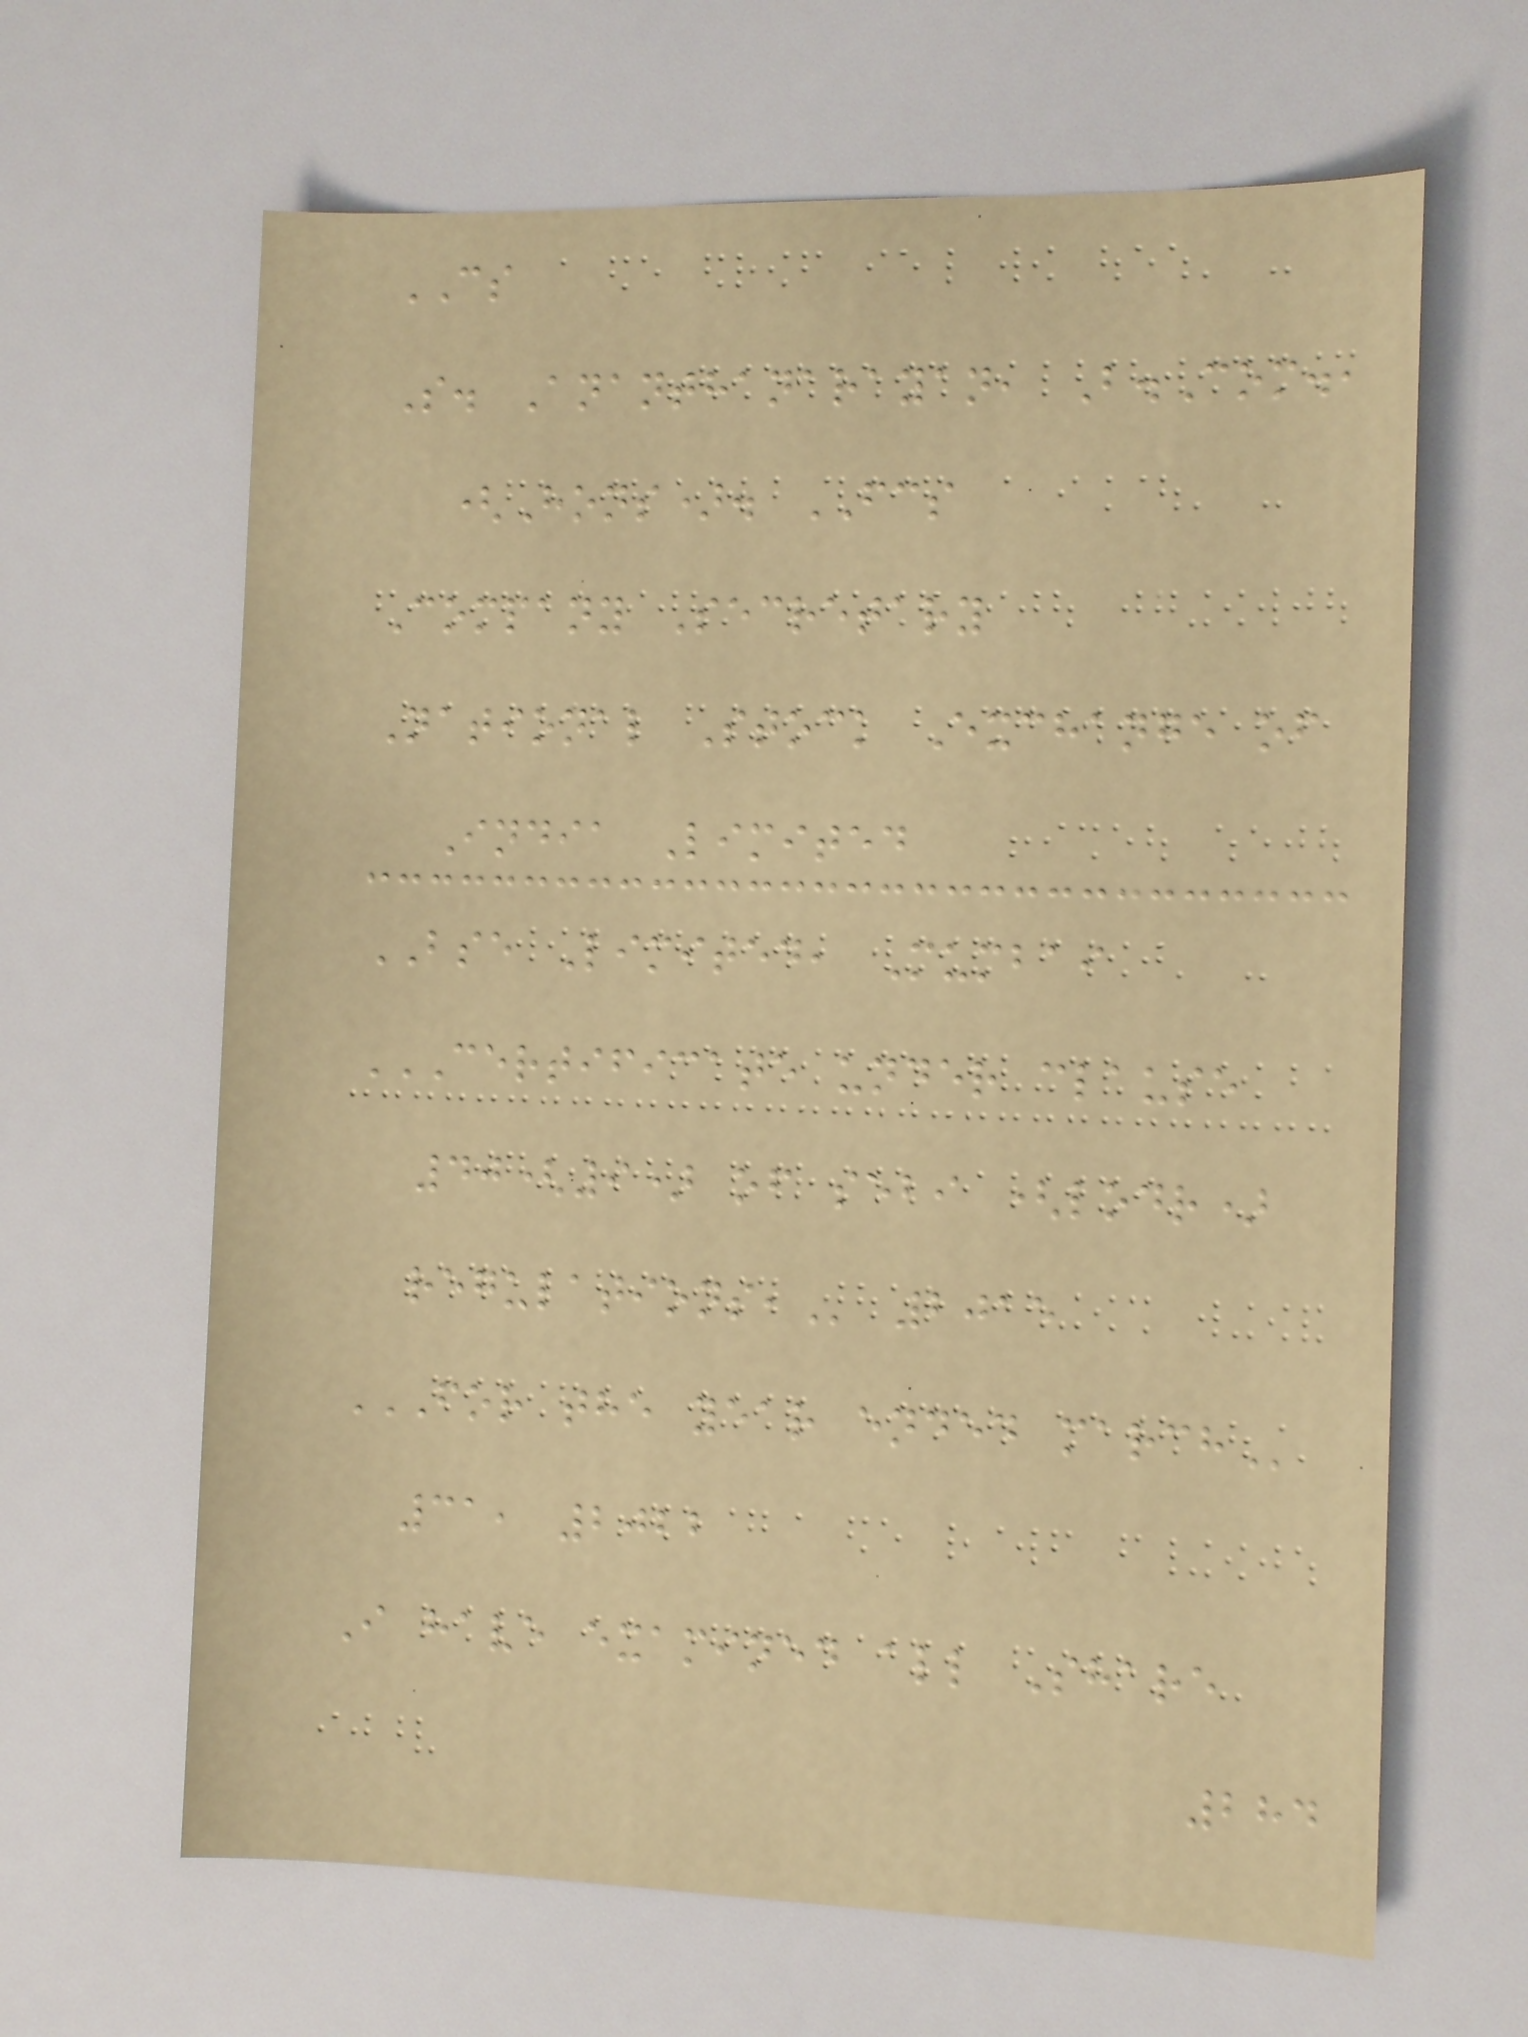CS
S. Ananthanarayan, B.Com.,
(Hons). FCS
Company Secretary
National Stock Exchange of
India Limited
BSE Limited, Mumbai
CERTIFICATE UNDER CLAUSE
40(9) OF SEBI (LODR)
REGULATIONS, 2015
FOR THE YEAR ENDED MARCH
31, 2022
I have examined all Share
284
